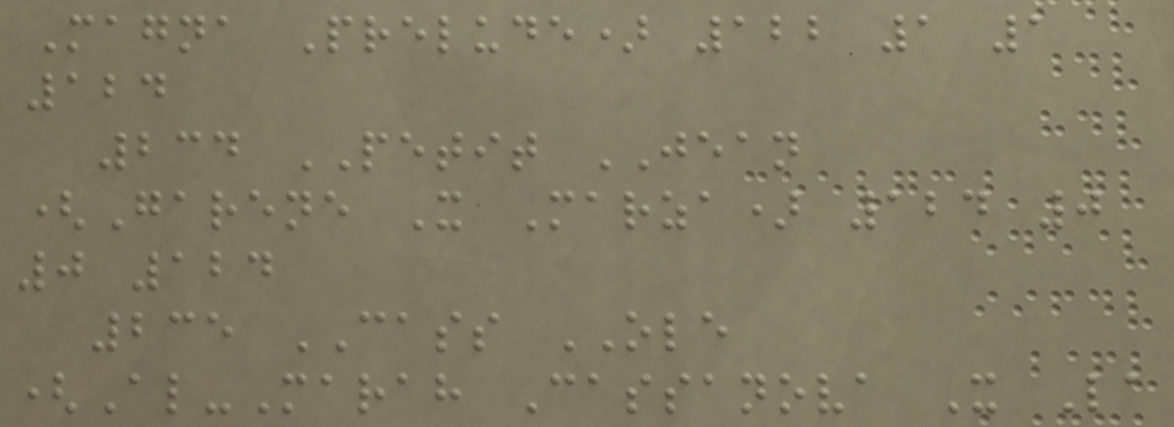Magna Prelude) 122 1 1
124
234 PETIT JEAN
(Garene X Marza) 124 0
0 124
235 CASS OLE
(Al-Marah Cassanova X La
